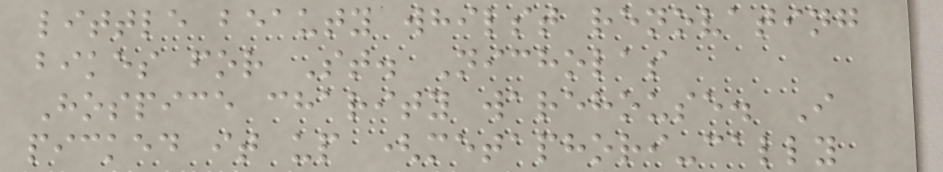little beauty whilst renovating
bikes for St. Nicholas
Hospice charity warehouse. I
picked it up (metaphori-cally
